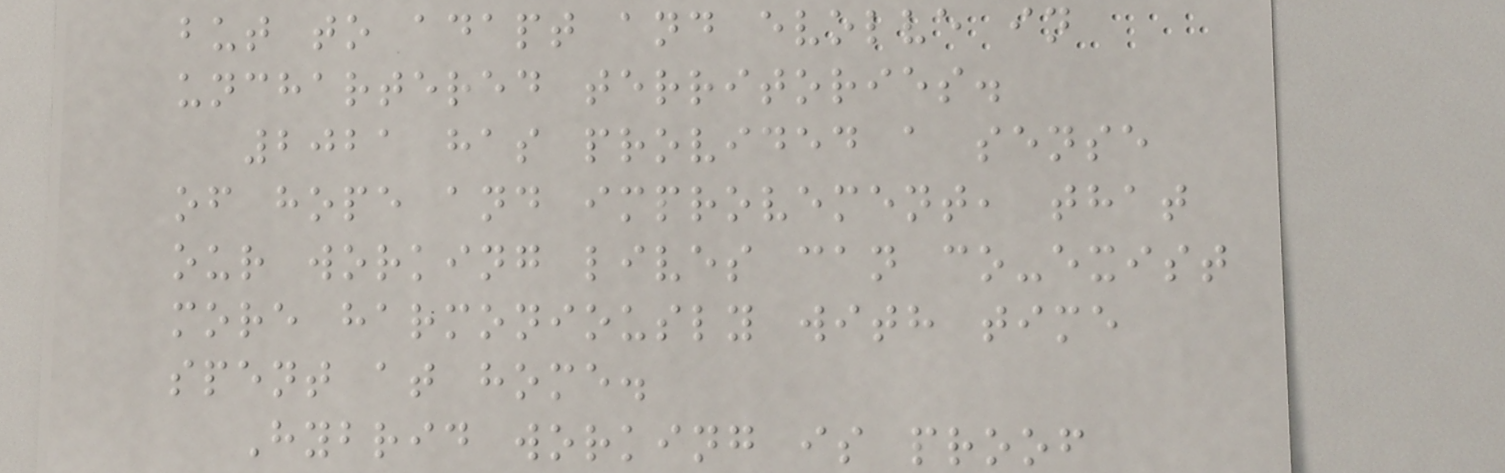but to adapt and evolve in
unchartered territories.
2021 has provided a sense
of hope and improvement, that
our working lives can co-exist
more harmoniously with time
spent at home.
Hybrid working is proof
